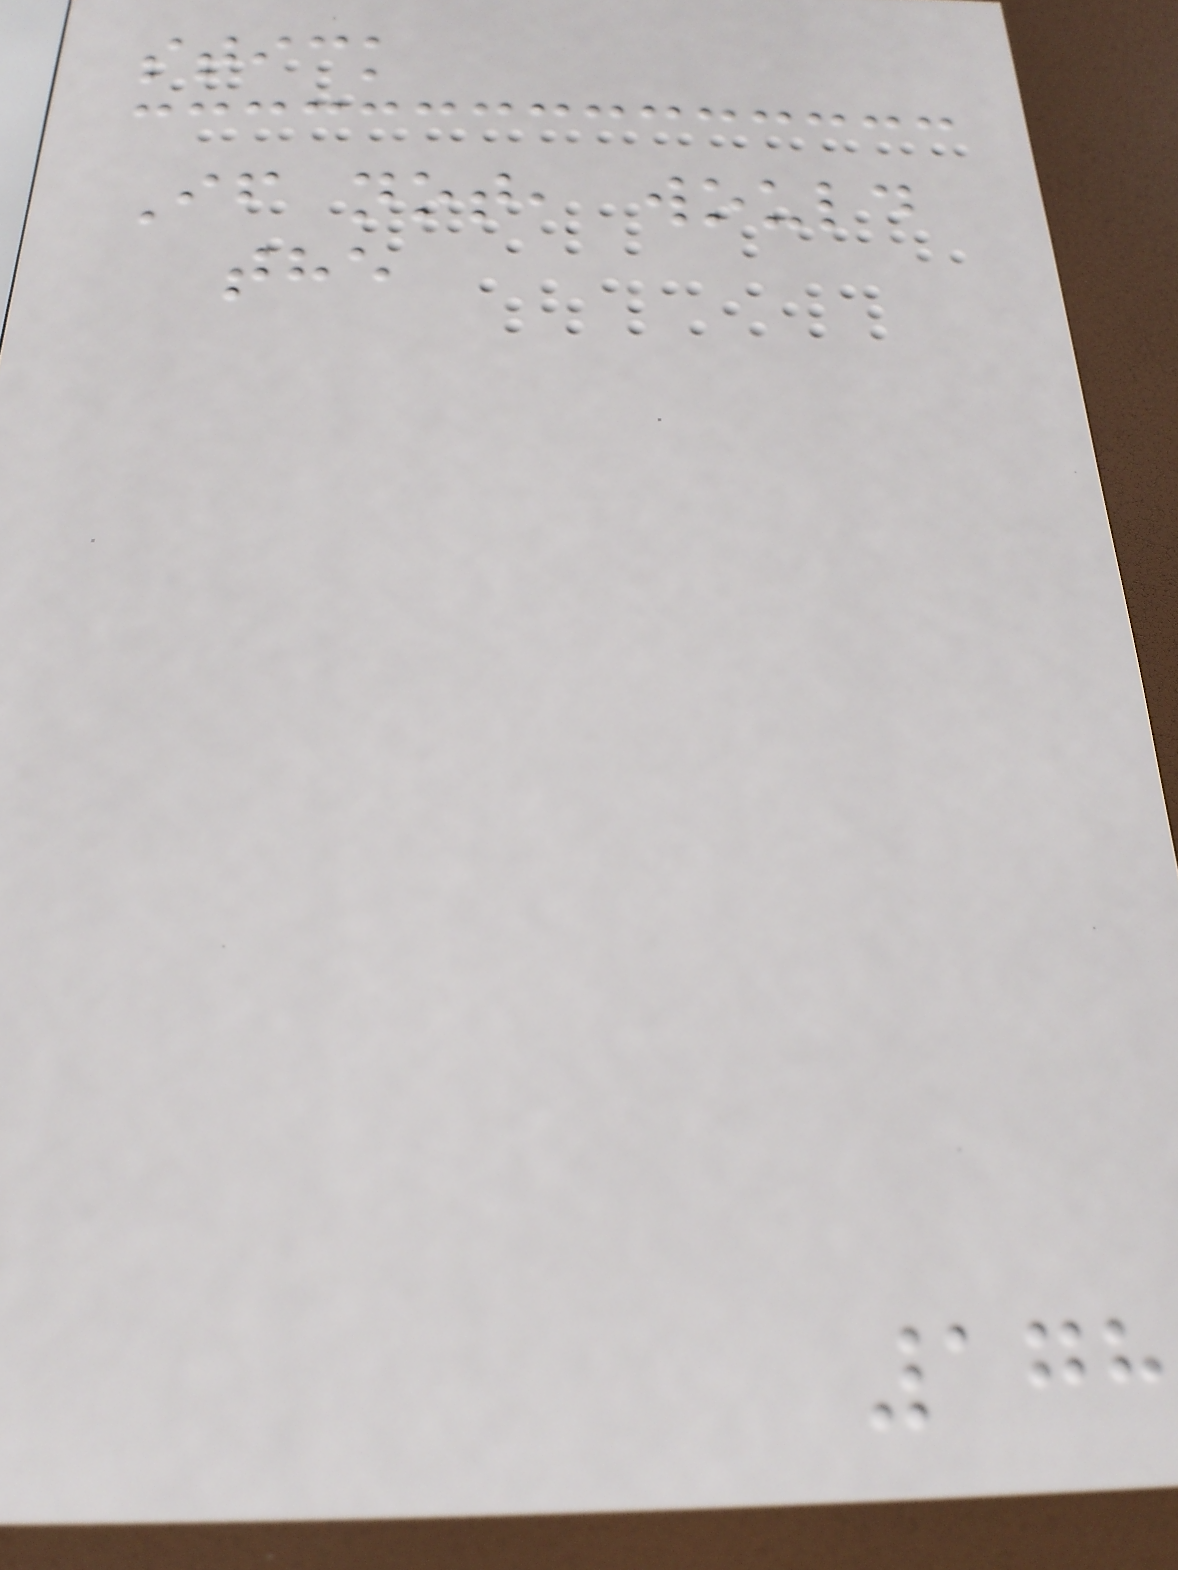stick
If not, would
the
178
